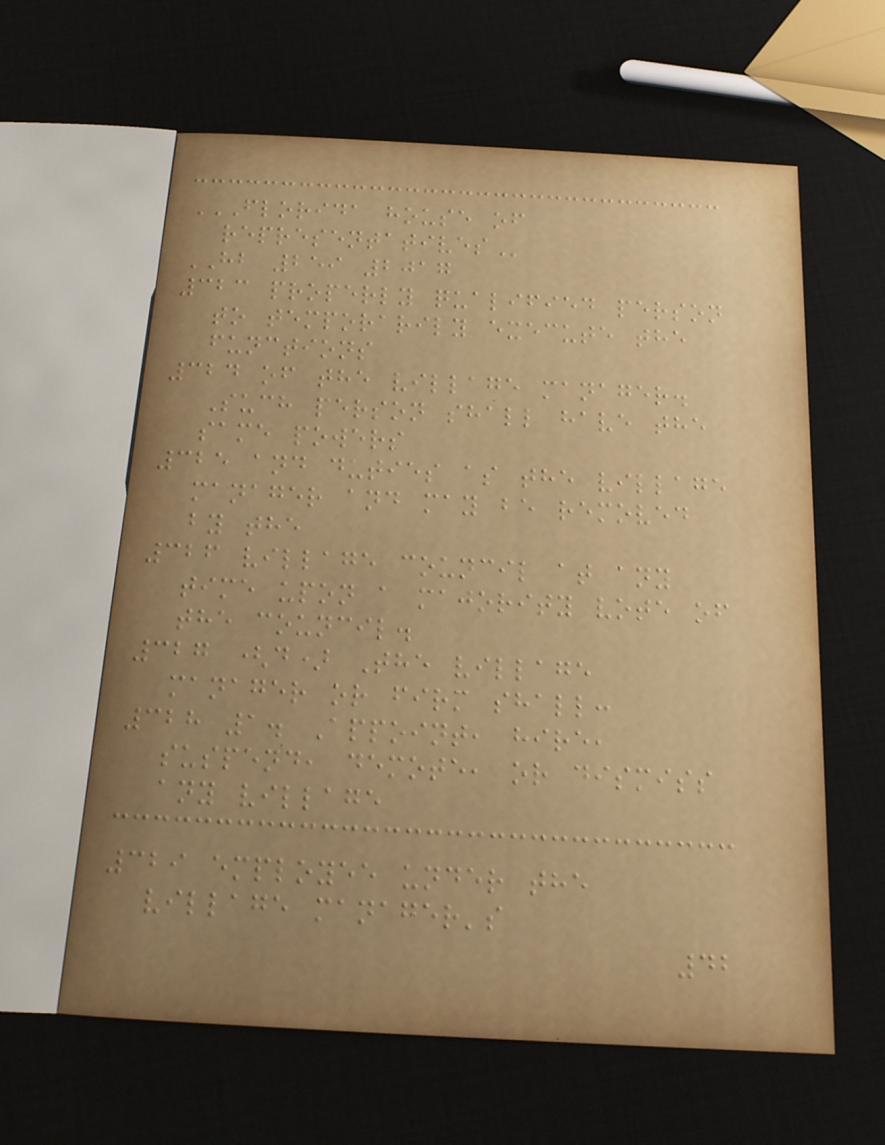FLORIDA HOUSE OF
REPRESENTATIVES
HB 259 2017
323 properly qualified person
to temporarily execute the
functions
324 of the village manager.
Such person shall have the
same powers
325 and duties as the village
manager and may be removed
by the
326 village council at any
time upon a majority vote of
the council.
327 (d) The village
manager or firm shall:
328 1. Appoint, hire,
suspend, demote, or dismiss
any village
329 employee under the
village manager's
42
